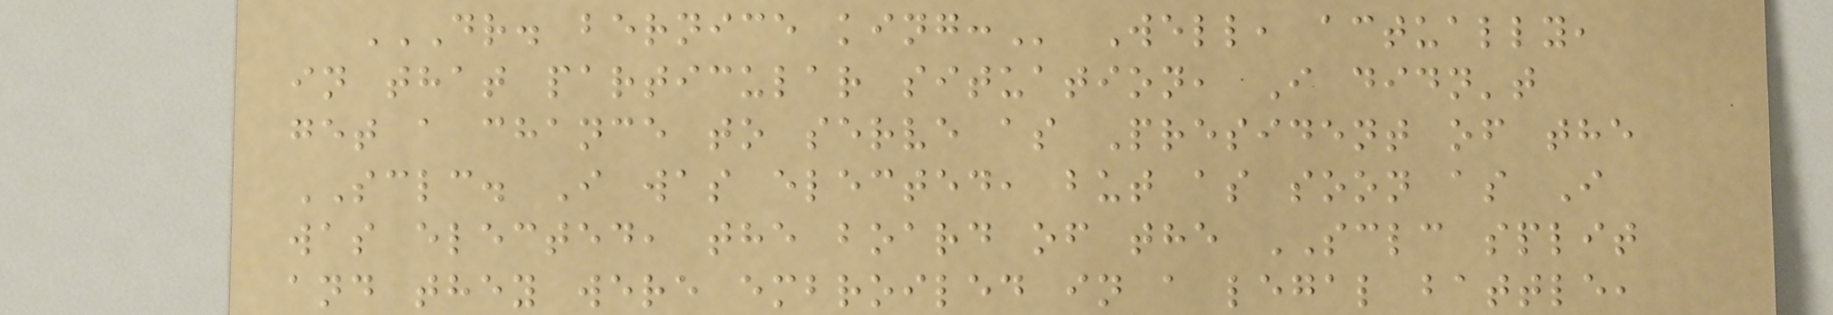DR. BERNICE KING: Well, actually,
in that particular situation, I didn't
get a chance to serve as President of the
SCLC. I was elected, but as soon as I
was elected, the board of the SCLC split
and they were embroiled in a legal battle,
